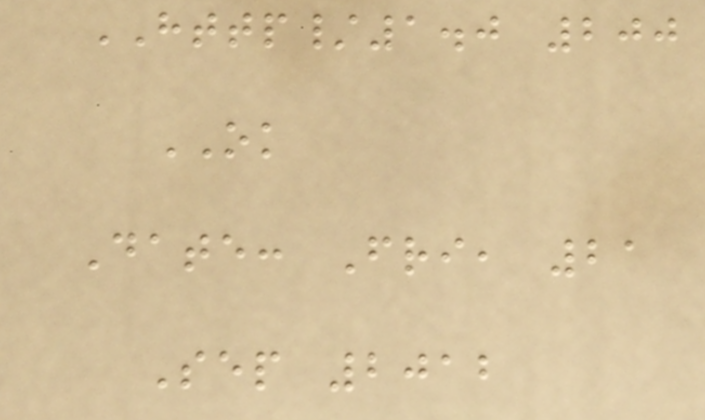HTTP/1.0 200
OK
Date: Fri, 21
Sep 2012
